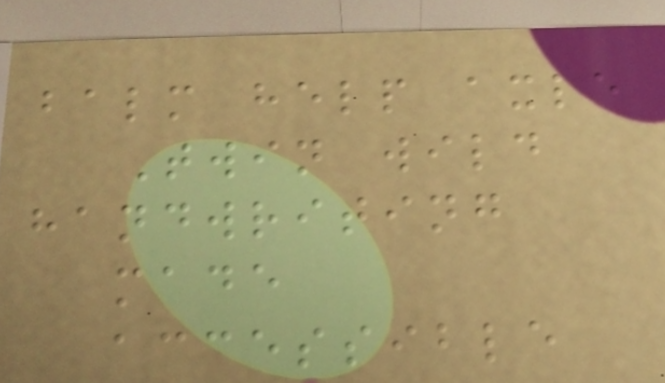balm help axle
Twin wild
handwriting
made
accessible
